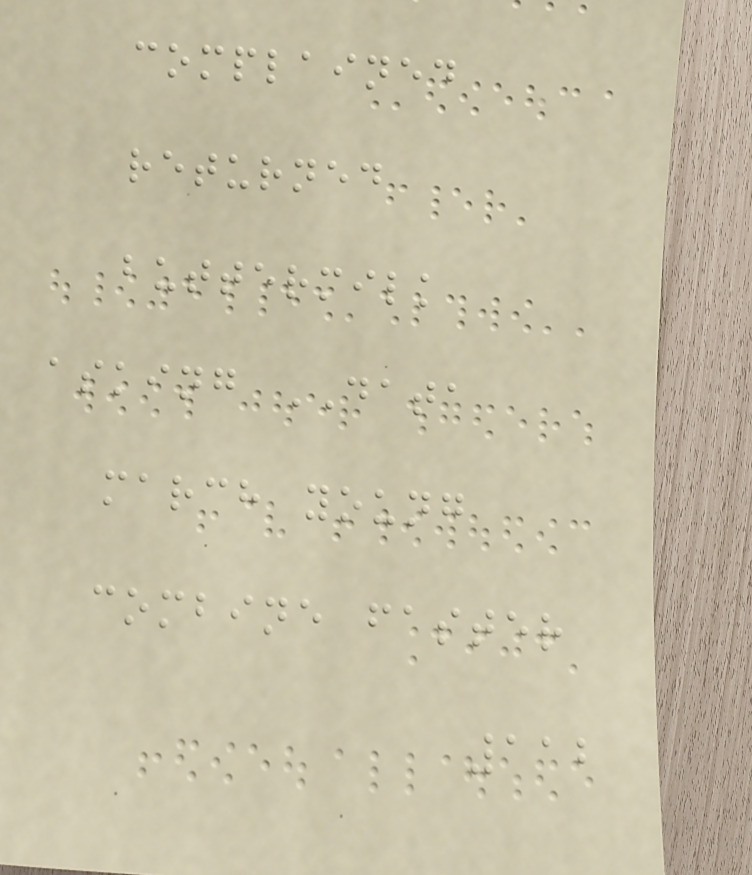complained
returned
buttermilk
asking DATA
march young
combine faster
112
